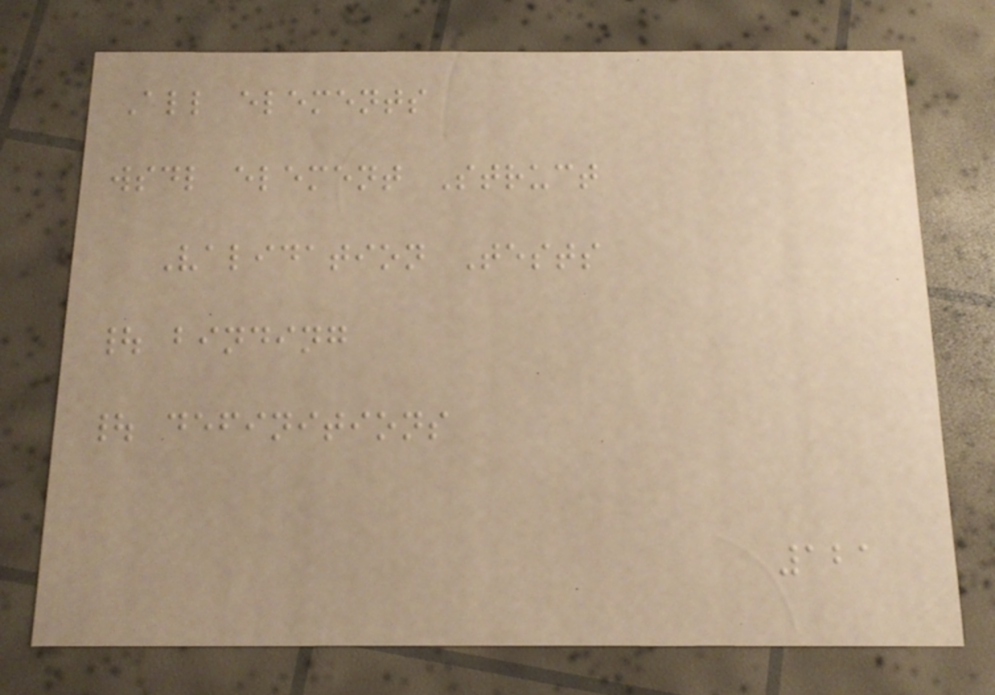All elements
wsdl element Struct
Validation Tests
| binding
| definitions
121
